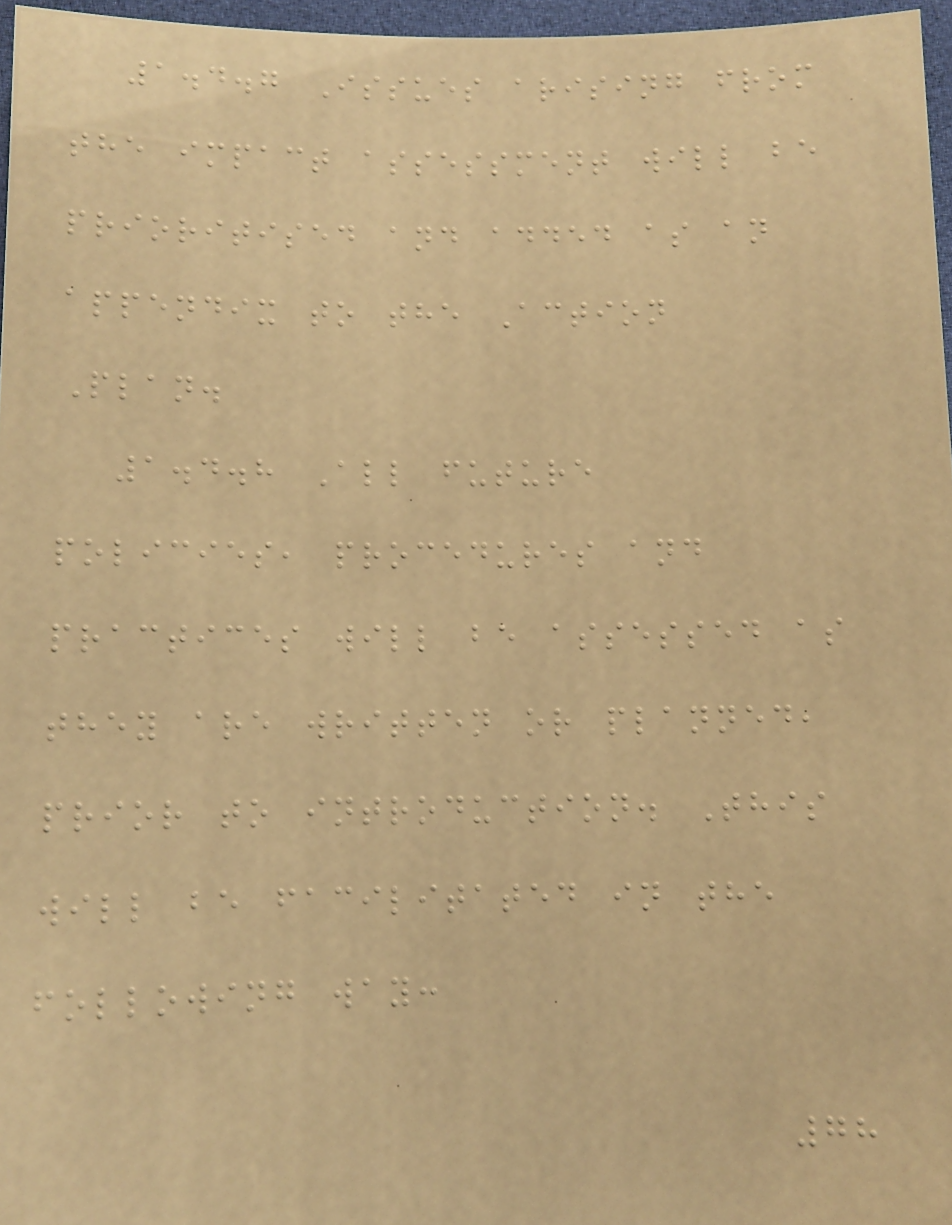1.4.7 Issues arising from
the impact assessment will be
prioritised and added as an
appendix to the Action
Plan.
1.4.8 All future
policies, procedures and
practices will be assessed as
they are written or planned,
prior to introduction. This
will be facilitated in the
following way:
78
